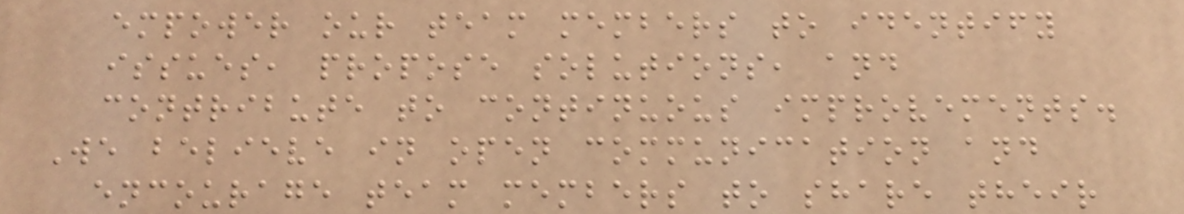empower our team members to identify
issues, propose solutions, and
contribute to continuous improvements.
We believe in open communication and
encourage team members to share their
